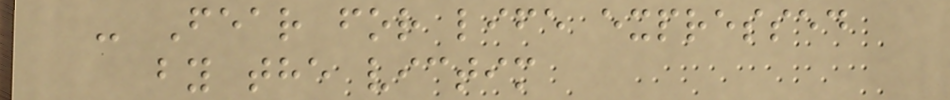- Fear for life expressed
by the victim
